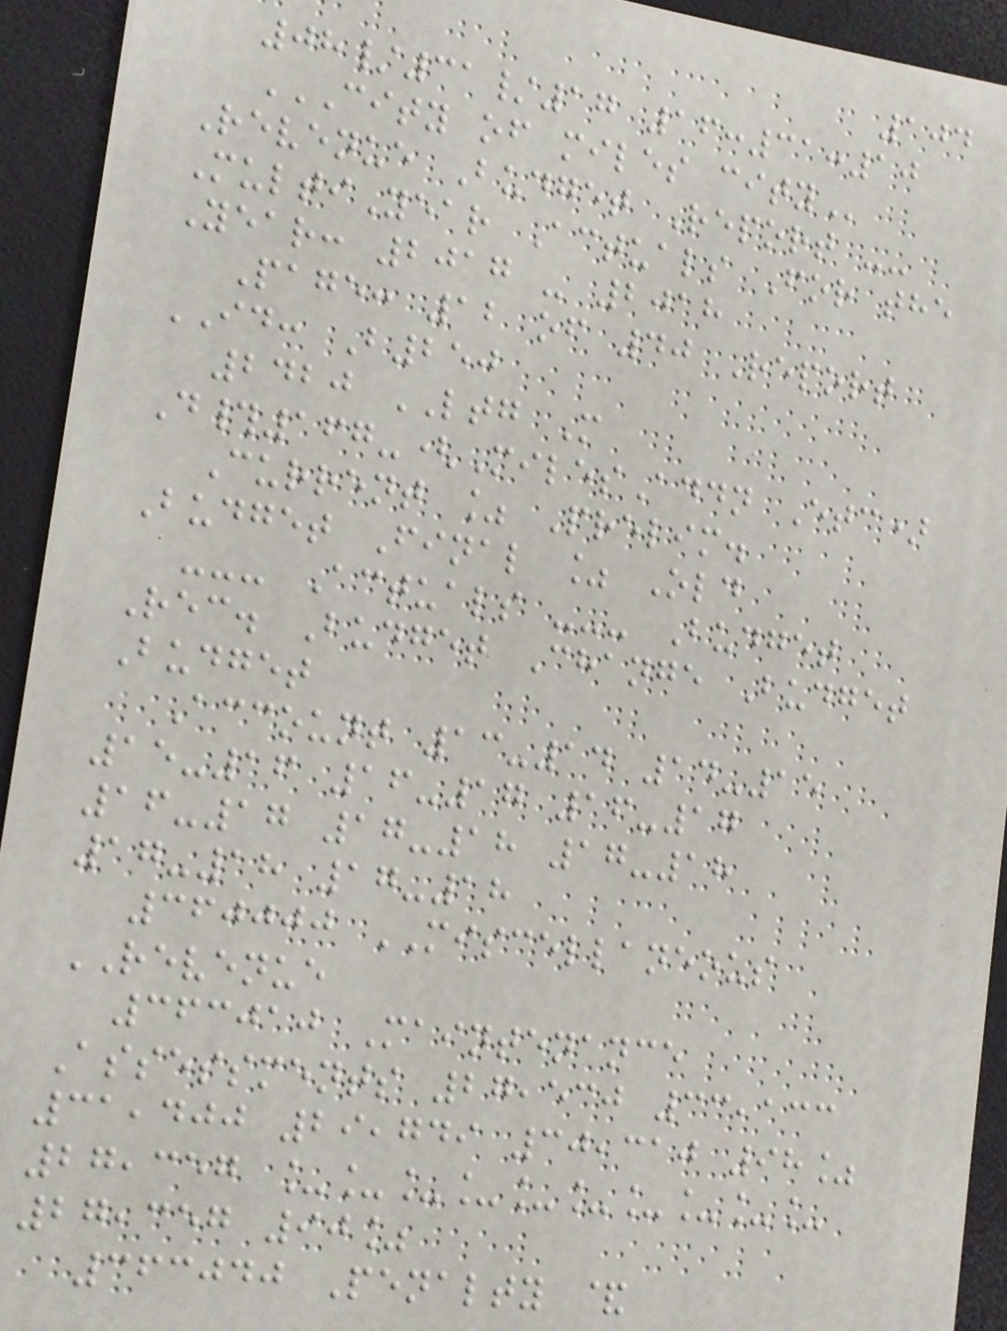104
08/31/17 16:31:10
CITY OF MILES CITY
Revenue Budget Report --
MultiYear Actuals For the
Year: 2017 - 2018
Page: 12 of 40 Report
ID: B250
2420 LTG M
D#167-(MilesAddn Etc)
Current % Prelim.
Budget Final % Old
--- Actuals --- Budget
Rec. Budget Change Budget
Budget
Account 13-14 14-15
15-16 16-17 16-17
16-17 17-18 17-18
17-18 17-18
360000 MISCELLANEOUS
REVENUE
363010 Maintenance
Assessments 27,530 33,133
31,400 29,749 30,310 98%
27,357 __________
27,357 90%
363040 Penalty &
